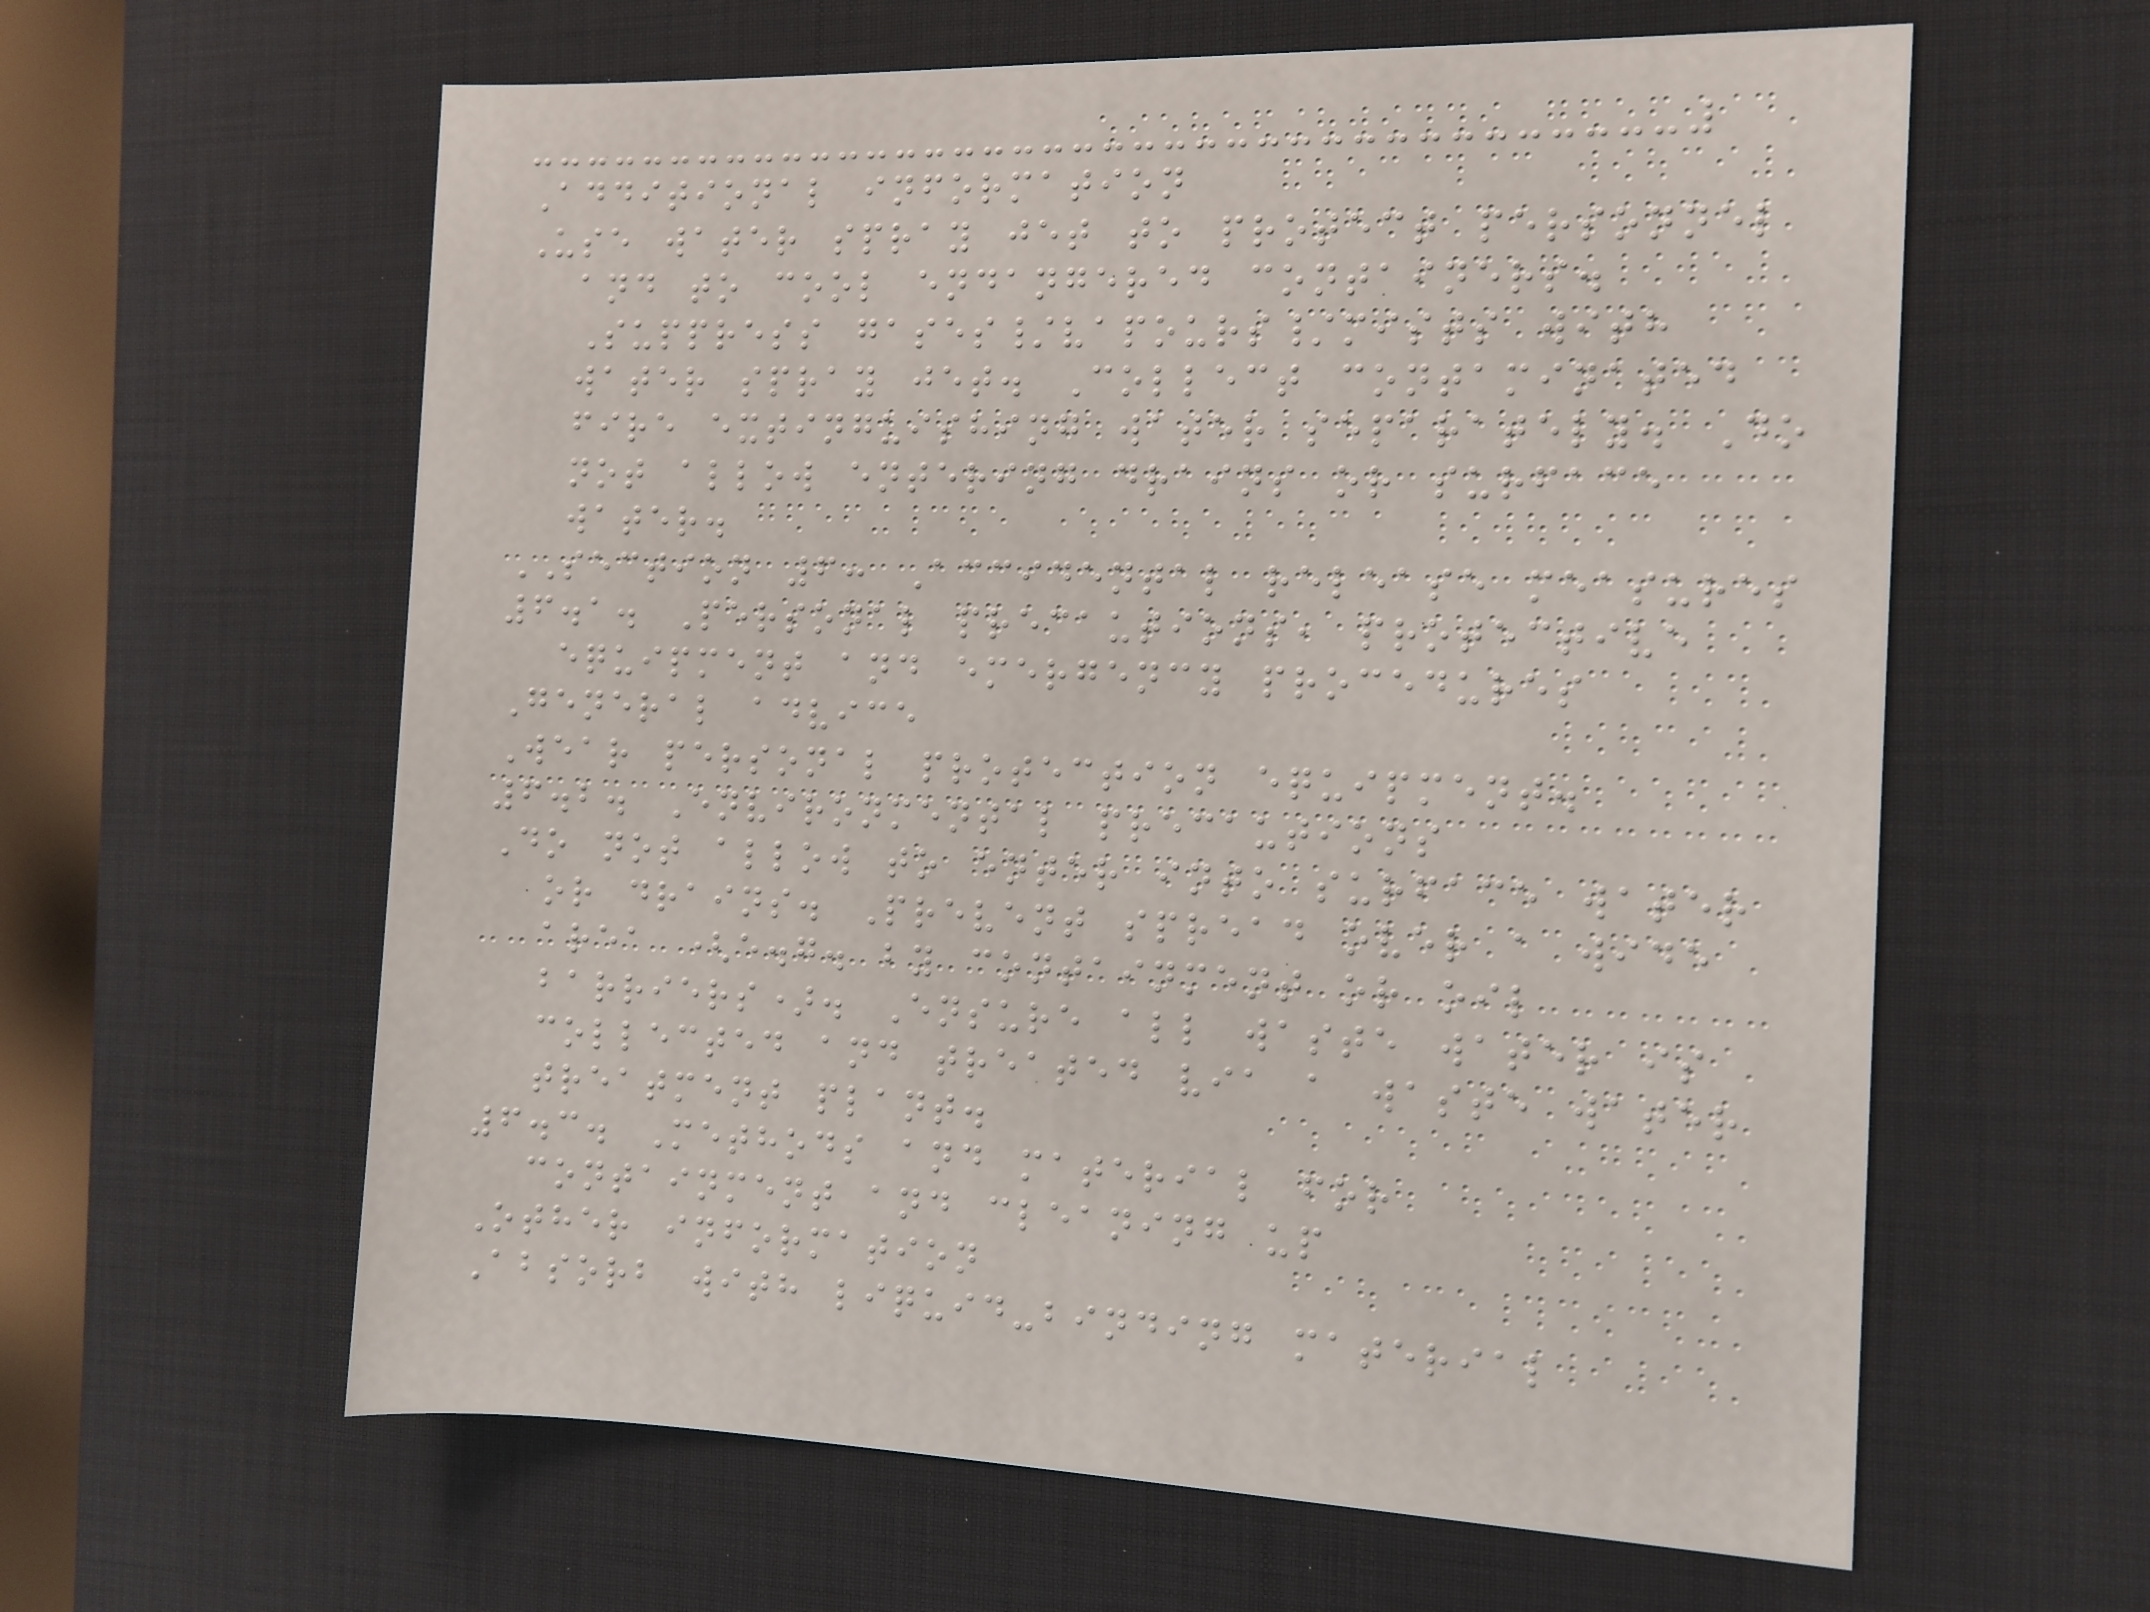Additional information
Use water spray jet to protect personnel
and to cool endangered containers.
Suppress gases/vapours/mists with
water spray jet. Collect contaminated
fire extinguishing water separately. Do
not allow entering drains or surface
water.
SECTION 6: Accidental release measures
6.1. Personal precautions, protective
equipment and emergency procedures
General advice
Wear personal protection equipment.
6.2. Environmental precautions
Do not allow to enter into surface water
or drains. Prevent spread over a wide
area (e.g. by containment or oil
barriers). Ensure all waste water is
collected and treated via a waste water
treatment plant.
6.3. Methods and material for
containment and cleaning up
Other information
Absorb with liquid-binding material
